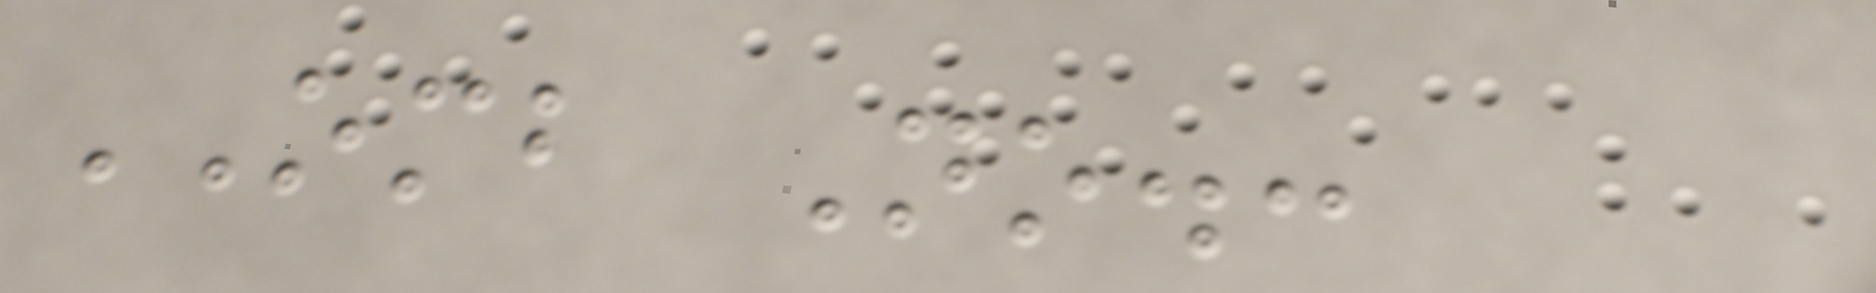OMB No.:
